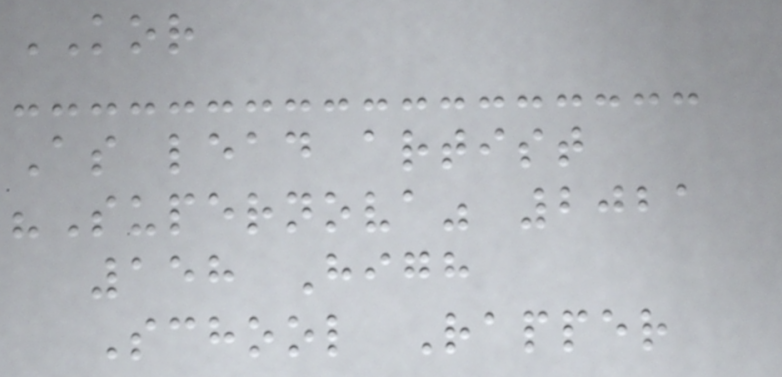KOR
As lead artist
"Supernova" 2021
158 High
School Rapper
